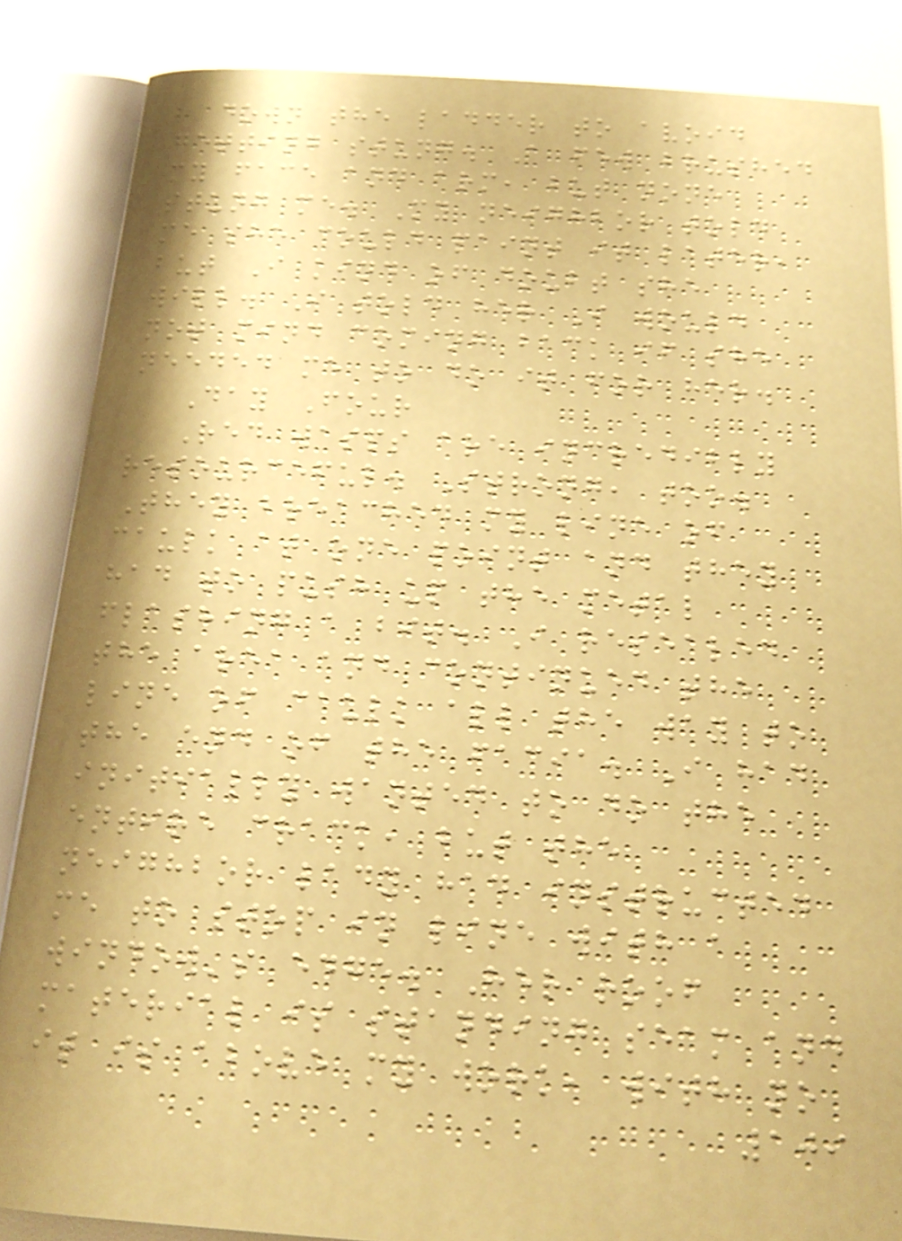down the ladder to avoid
getting stung. A few brushed
my face and arm, but none
stung me. My neighbor told
me she could paint it later,
but I kind of doubt she
will. I told her I would
not mind coming back if she
needed me to do it for her.
Day Four
Red wasps are incredibly
resourceful. Strong, too.
They breached my line of
caulk at one point and they
had to push up the metal
flashing a bit. I resealed
the area and continued the
line of caulk all the way to
the end of the facia. I had
initially wanted to do the
entire crack, but the
neighbor lady had instructed
me to stop in line with a
window's edge. Her roof
material is standing seam and
it is above my work, with no
109
